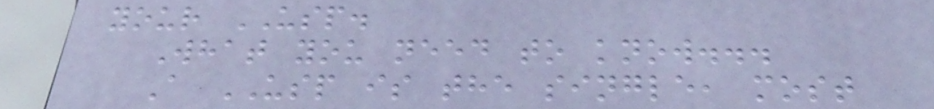your USP.
What you need to know...
A USP is the single, most
